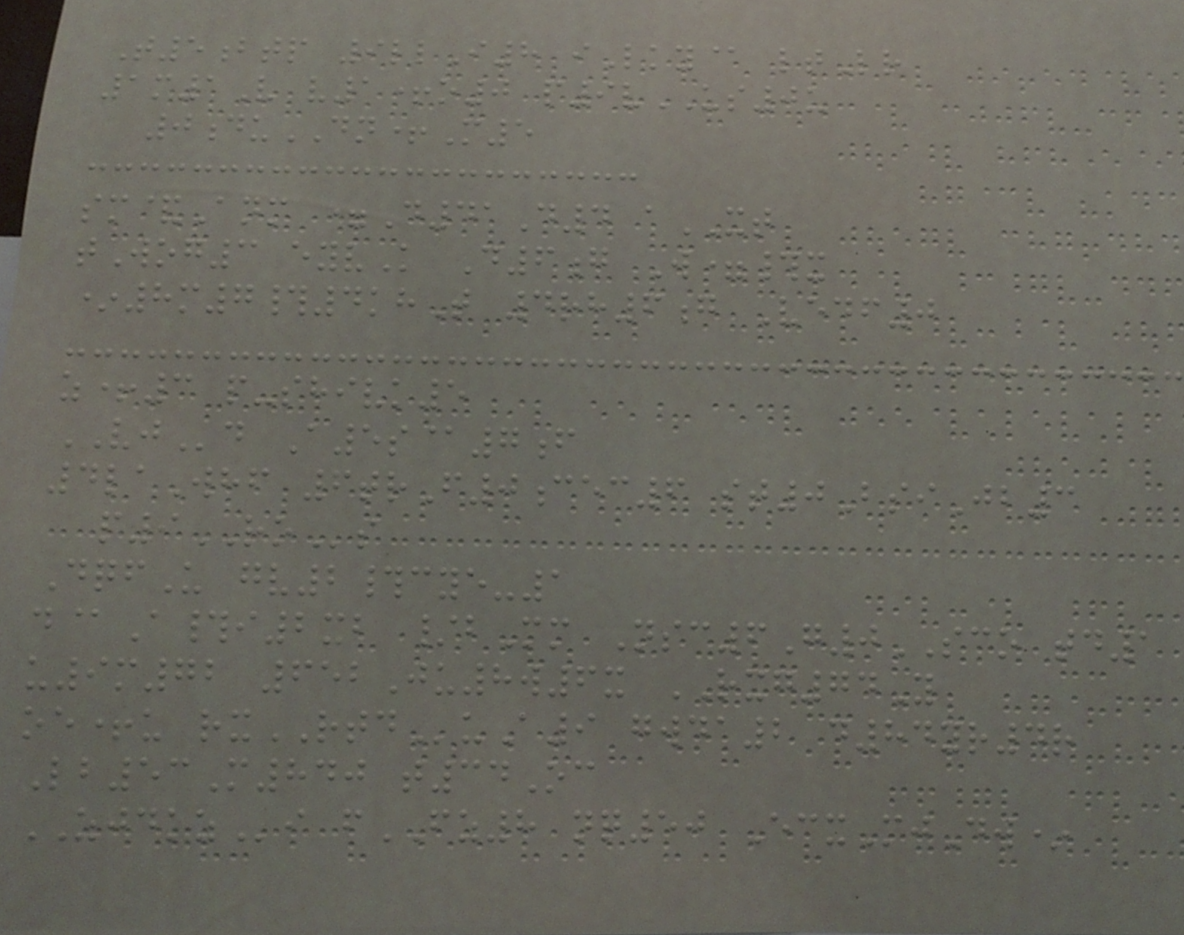T5btp 9llI8 iLky@ ltLr
1m1V v1+o0 p9vUS0u
0duDN+M5
sm&Anm =D41D4 aXT
tWog3 eyvK D6g W=#x
*8m7#4khT 4rh6g Vedf0
z+3 p-shivk5
VJd A5s@7f
4laWhf 6trF0cec6 st0BsiJb3
p9ROs
DqfU gv2#cye-1
d@A#i2xb /bMm Nsc6G0SCO td1
u9m72 652Ju8w6x RXG74Y
oe+u rxRTDuA9 gwda2 d84yr4r
Lb53M840 t34Oc
ZJDKZi fFZ8 nq50 EcxMjDw*
